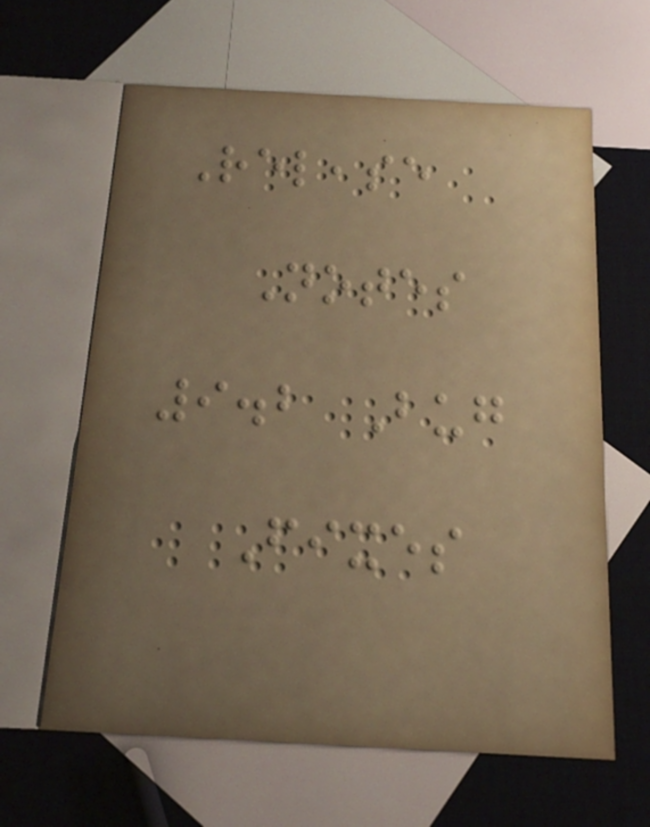Release
Notes
9.2 Bug
Fixes
